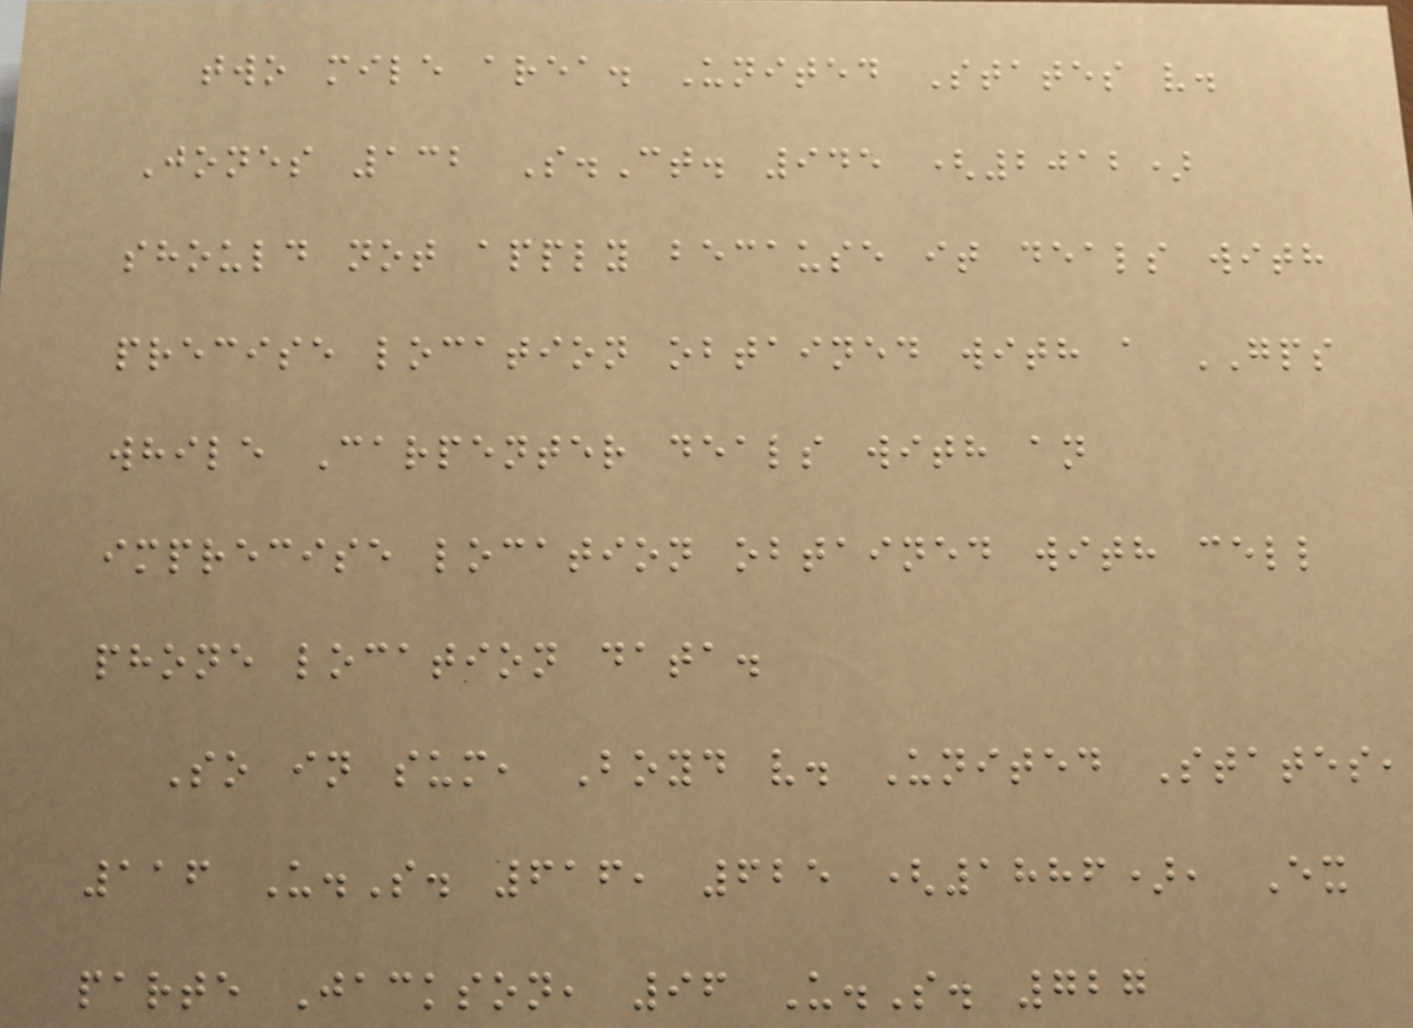two mile area. United States v.
Jones 132 S.Ct. 945 (2012)
should not apply because it deals with
precise location obtained with a GPS
while Carpenter deals with an
imprecise location obtained with cell
phone location data.
So in sum, Boyd v. United States,
116 U.S. 616, 625 (1886), Ex
parte Jackson, 96 U.S. 727
